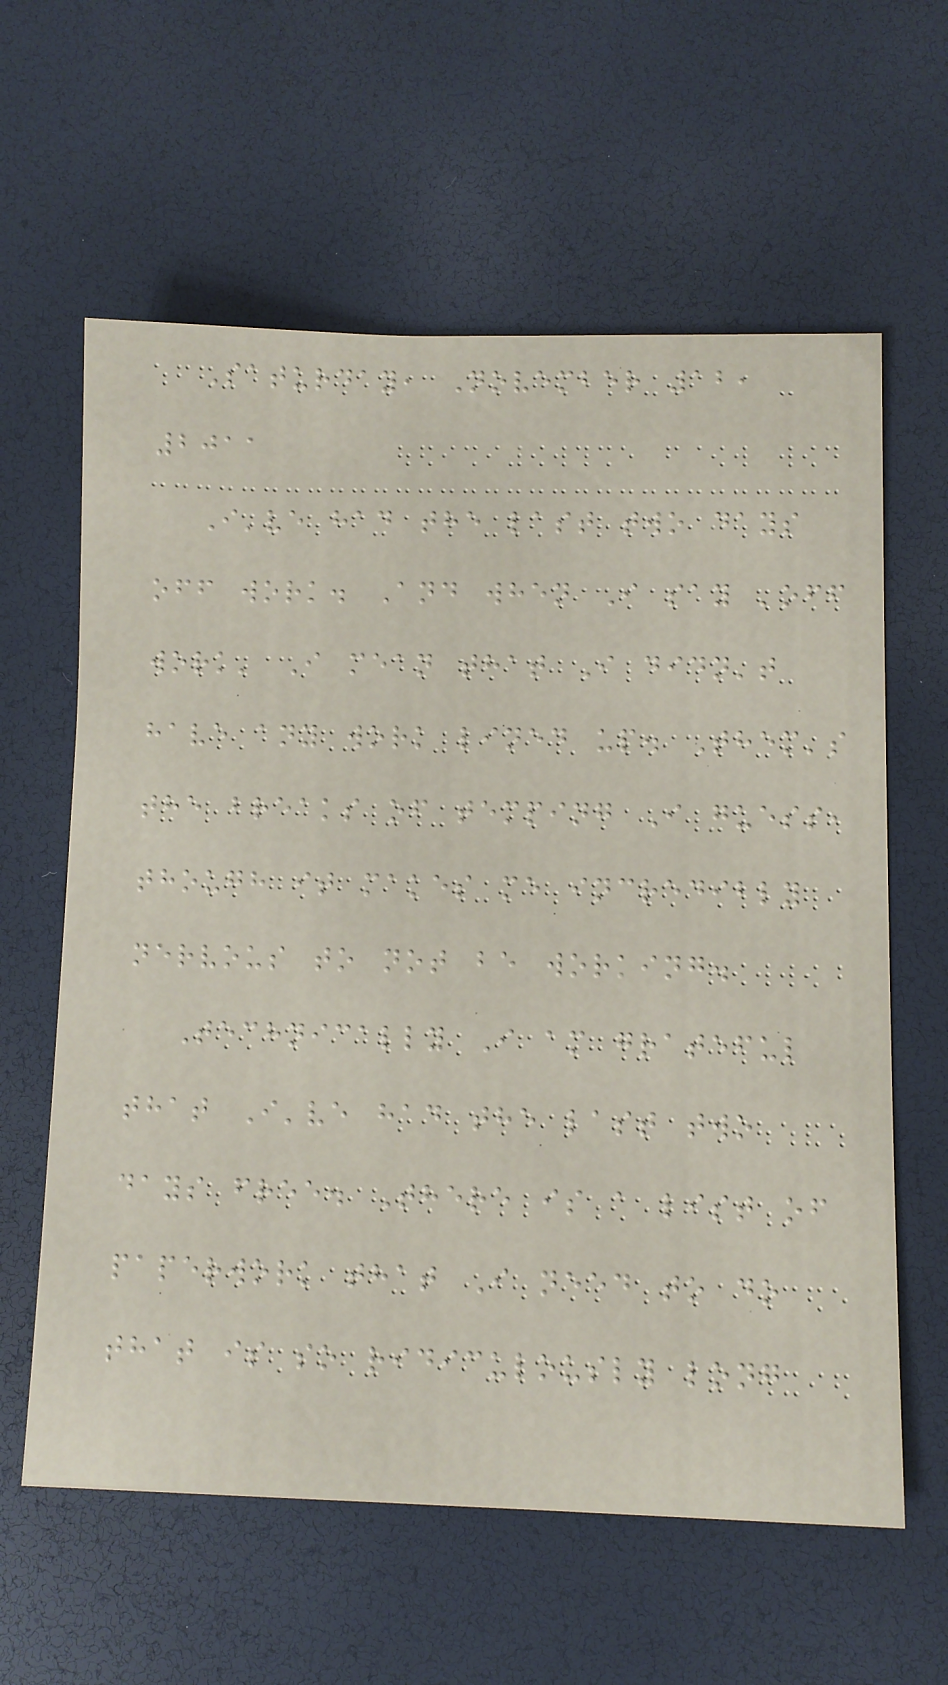Saturday, November 12,
2011
I've had the last two days
off work. And when I say 'off
work' I mean that I didn't
have any work lined up. Them's
the breaks of temping I guess,
though it makes me incredibly
nervous to not be working.
Technically I am grateful
that I've had the last two
days free. There is a list of
paperwork that I need to do
that is so ridiculously long
